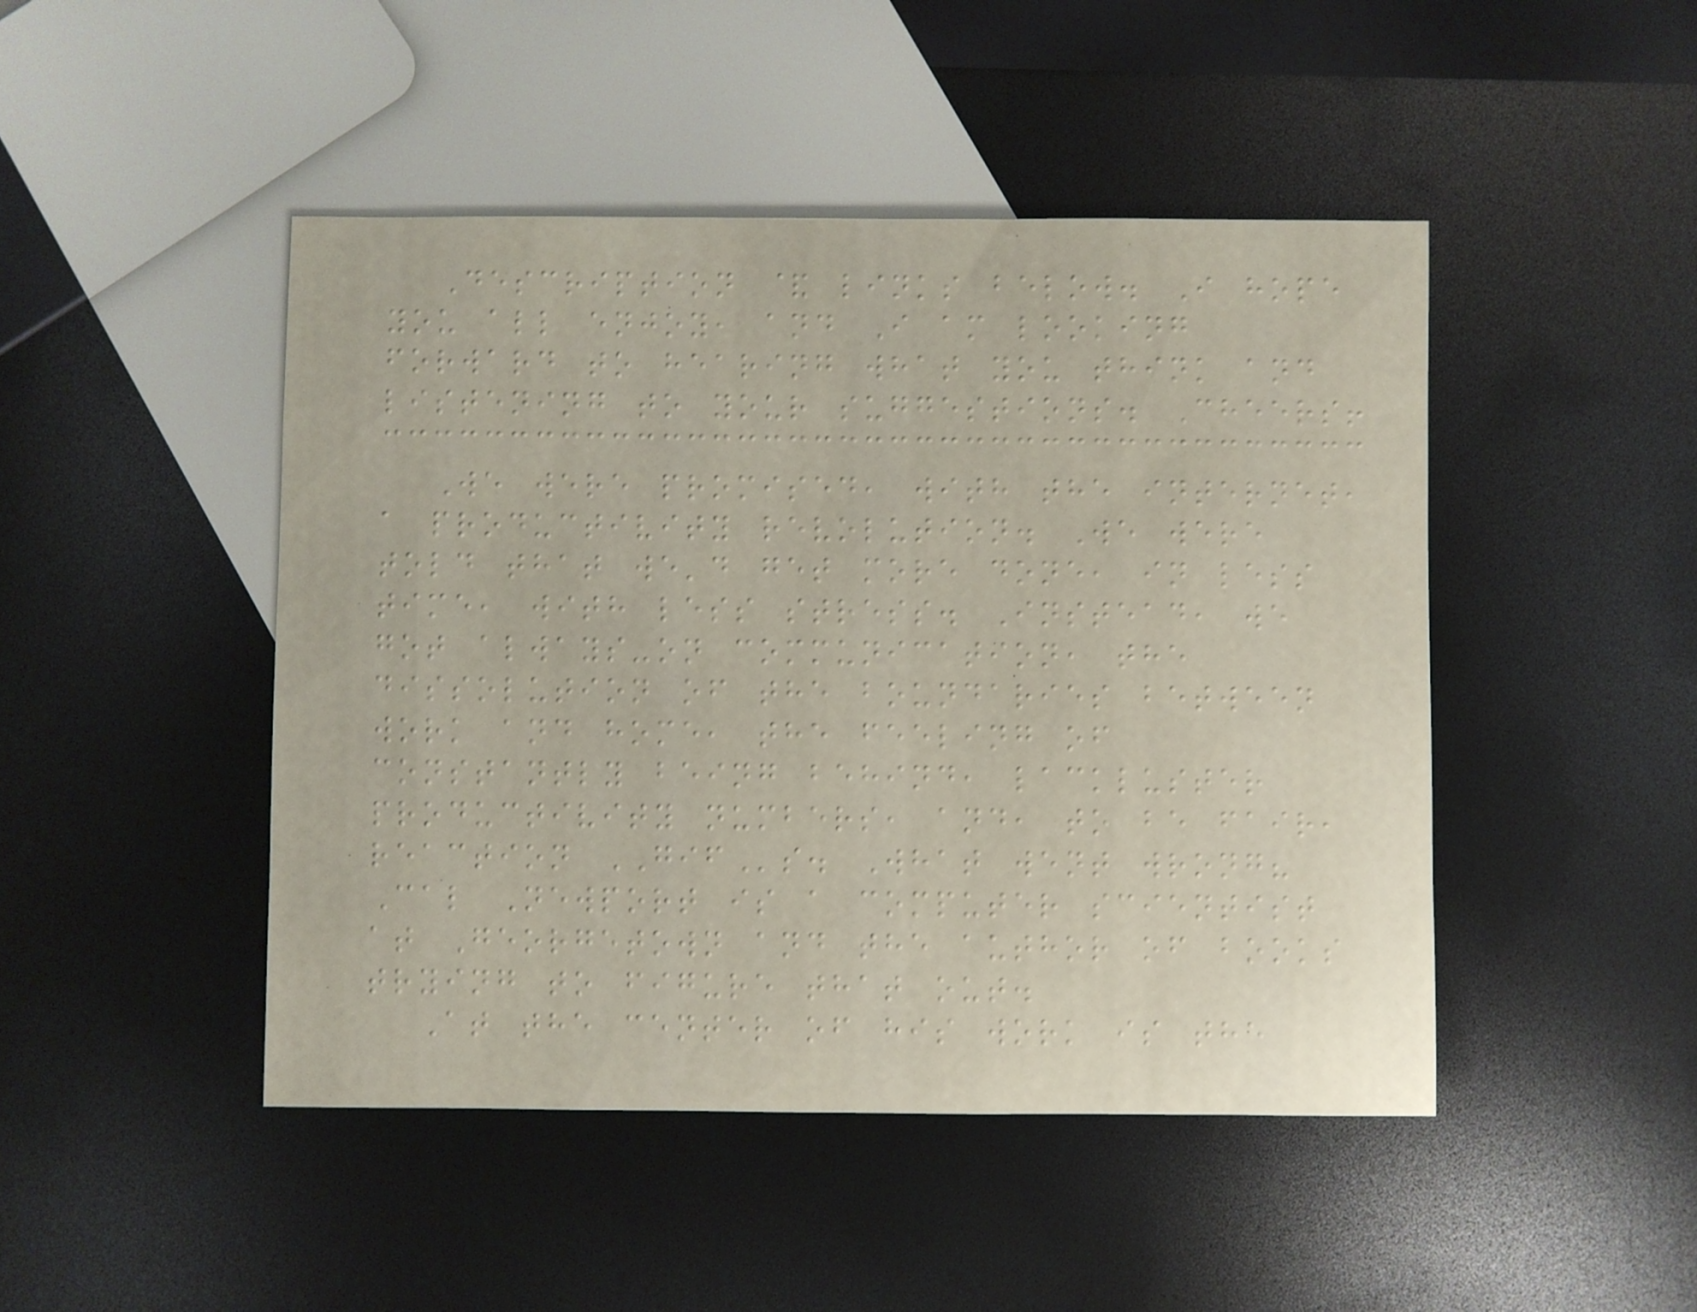Description & links below. I hope
you all enjoy, and I am looking
forward to hearing what you think and
listening to your suggestions. Cheers!
We were promised, with the internet,
a productivity revolution. We were
told that we'd get more done, in less
time, with less stress. Instead, we
got always-on communication, the
dissolution of the boundaries between
work and home, the feeling of
constantly being behind, lackluster
productivity numbers, and, to be fair,
reaction GIFs. What went wrong?
Cal Newport is a computer scientist
at Georgetown and the author of books
trying to figure that out.
At the center of his work is the
